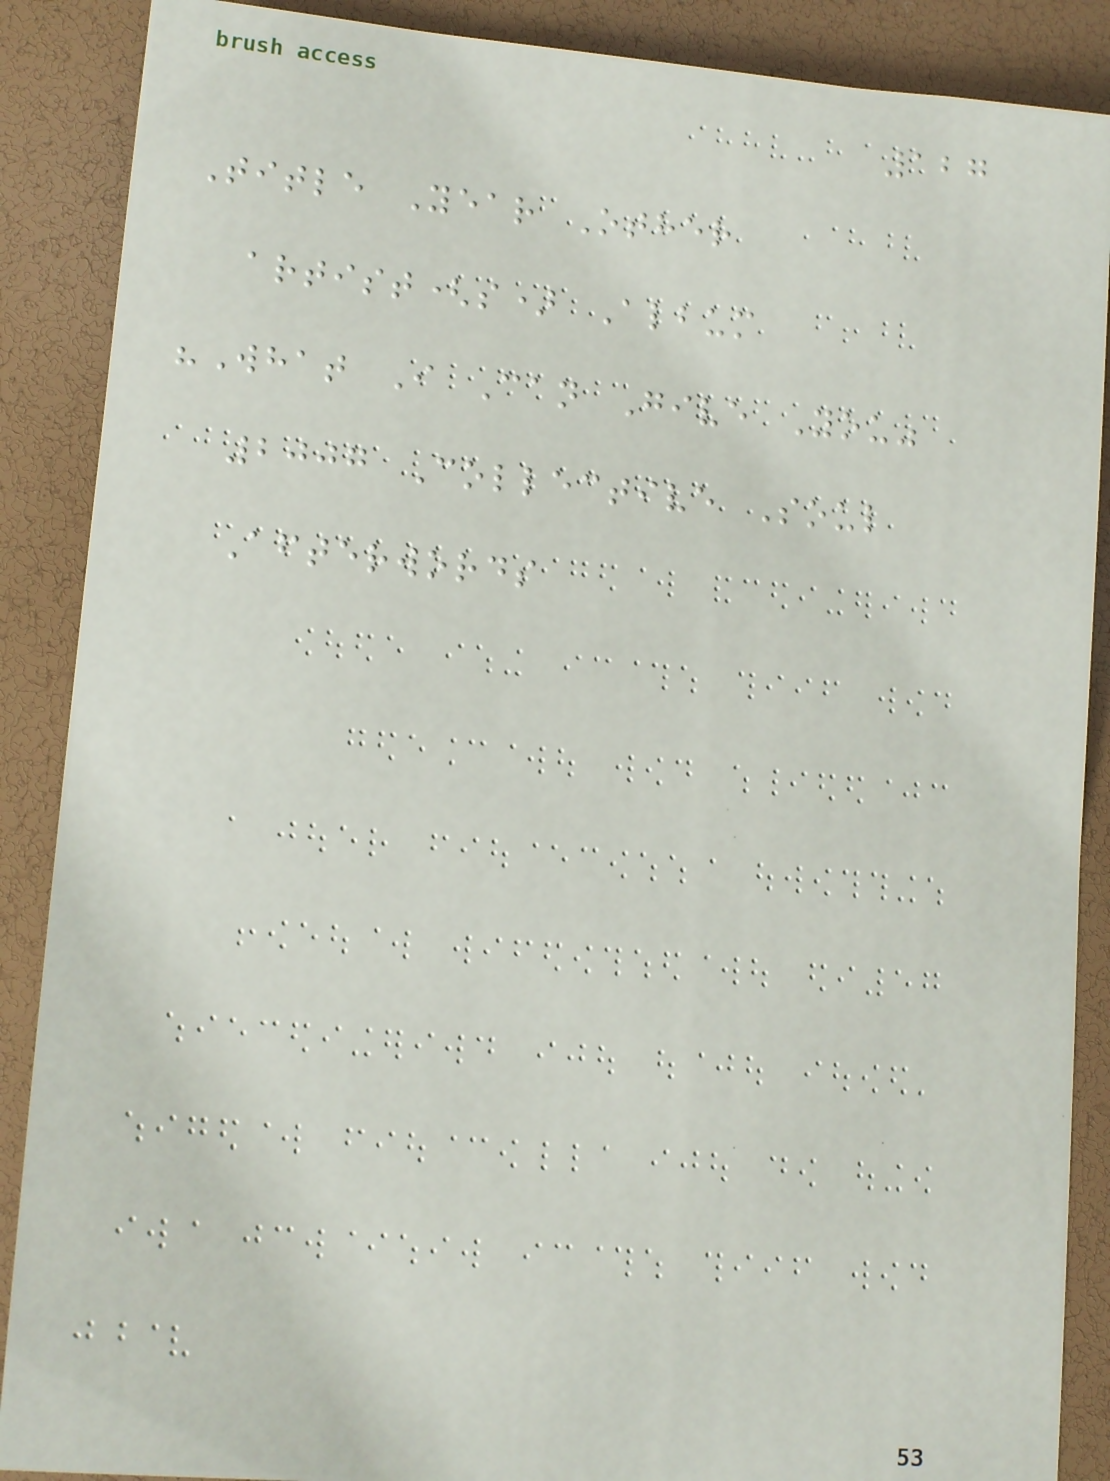127
Title Year Other
artist(s) Album
"What I Can Give You"
2007 Collective Soul
Afterwords
